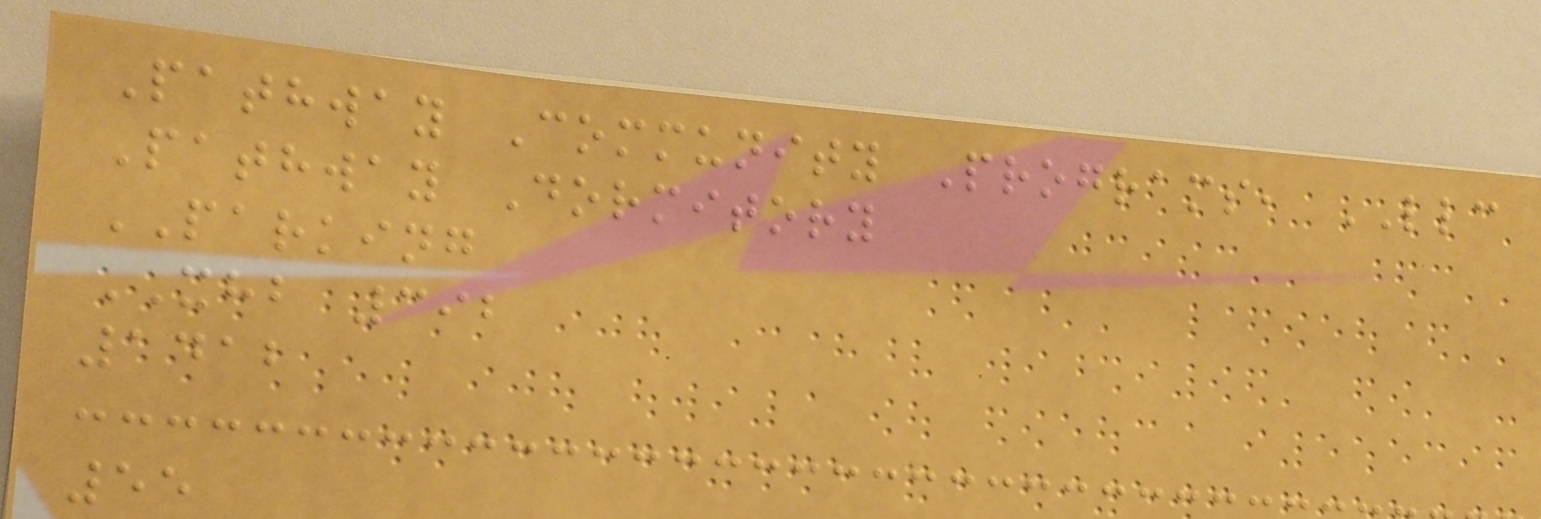Pathway Community Programs, LLC
Pathway Dormitory
PARKING
XHB 392
1412
55
